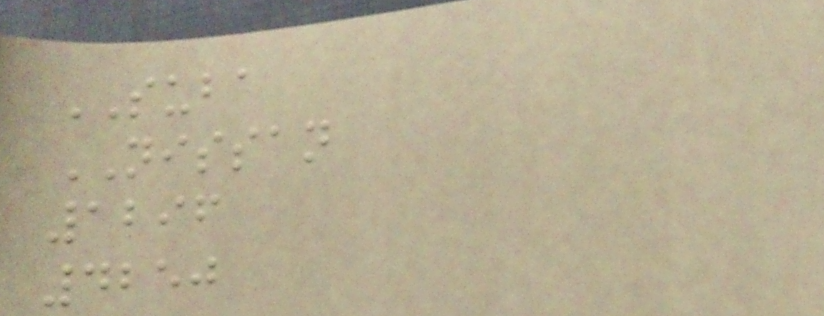SUBA
NISSAN
1296
4250
